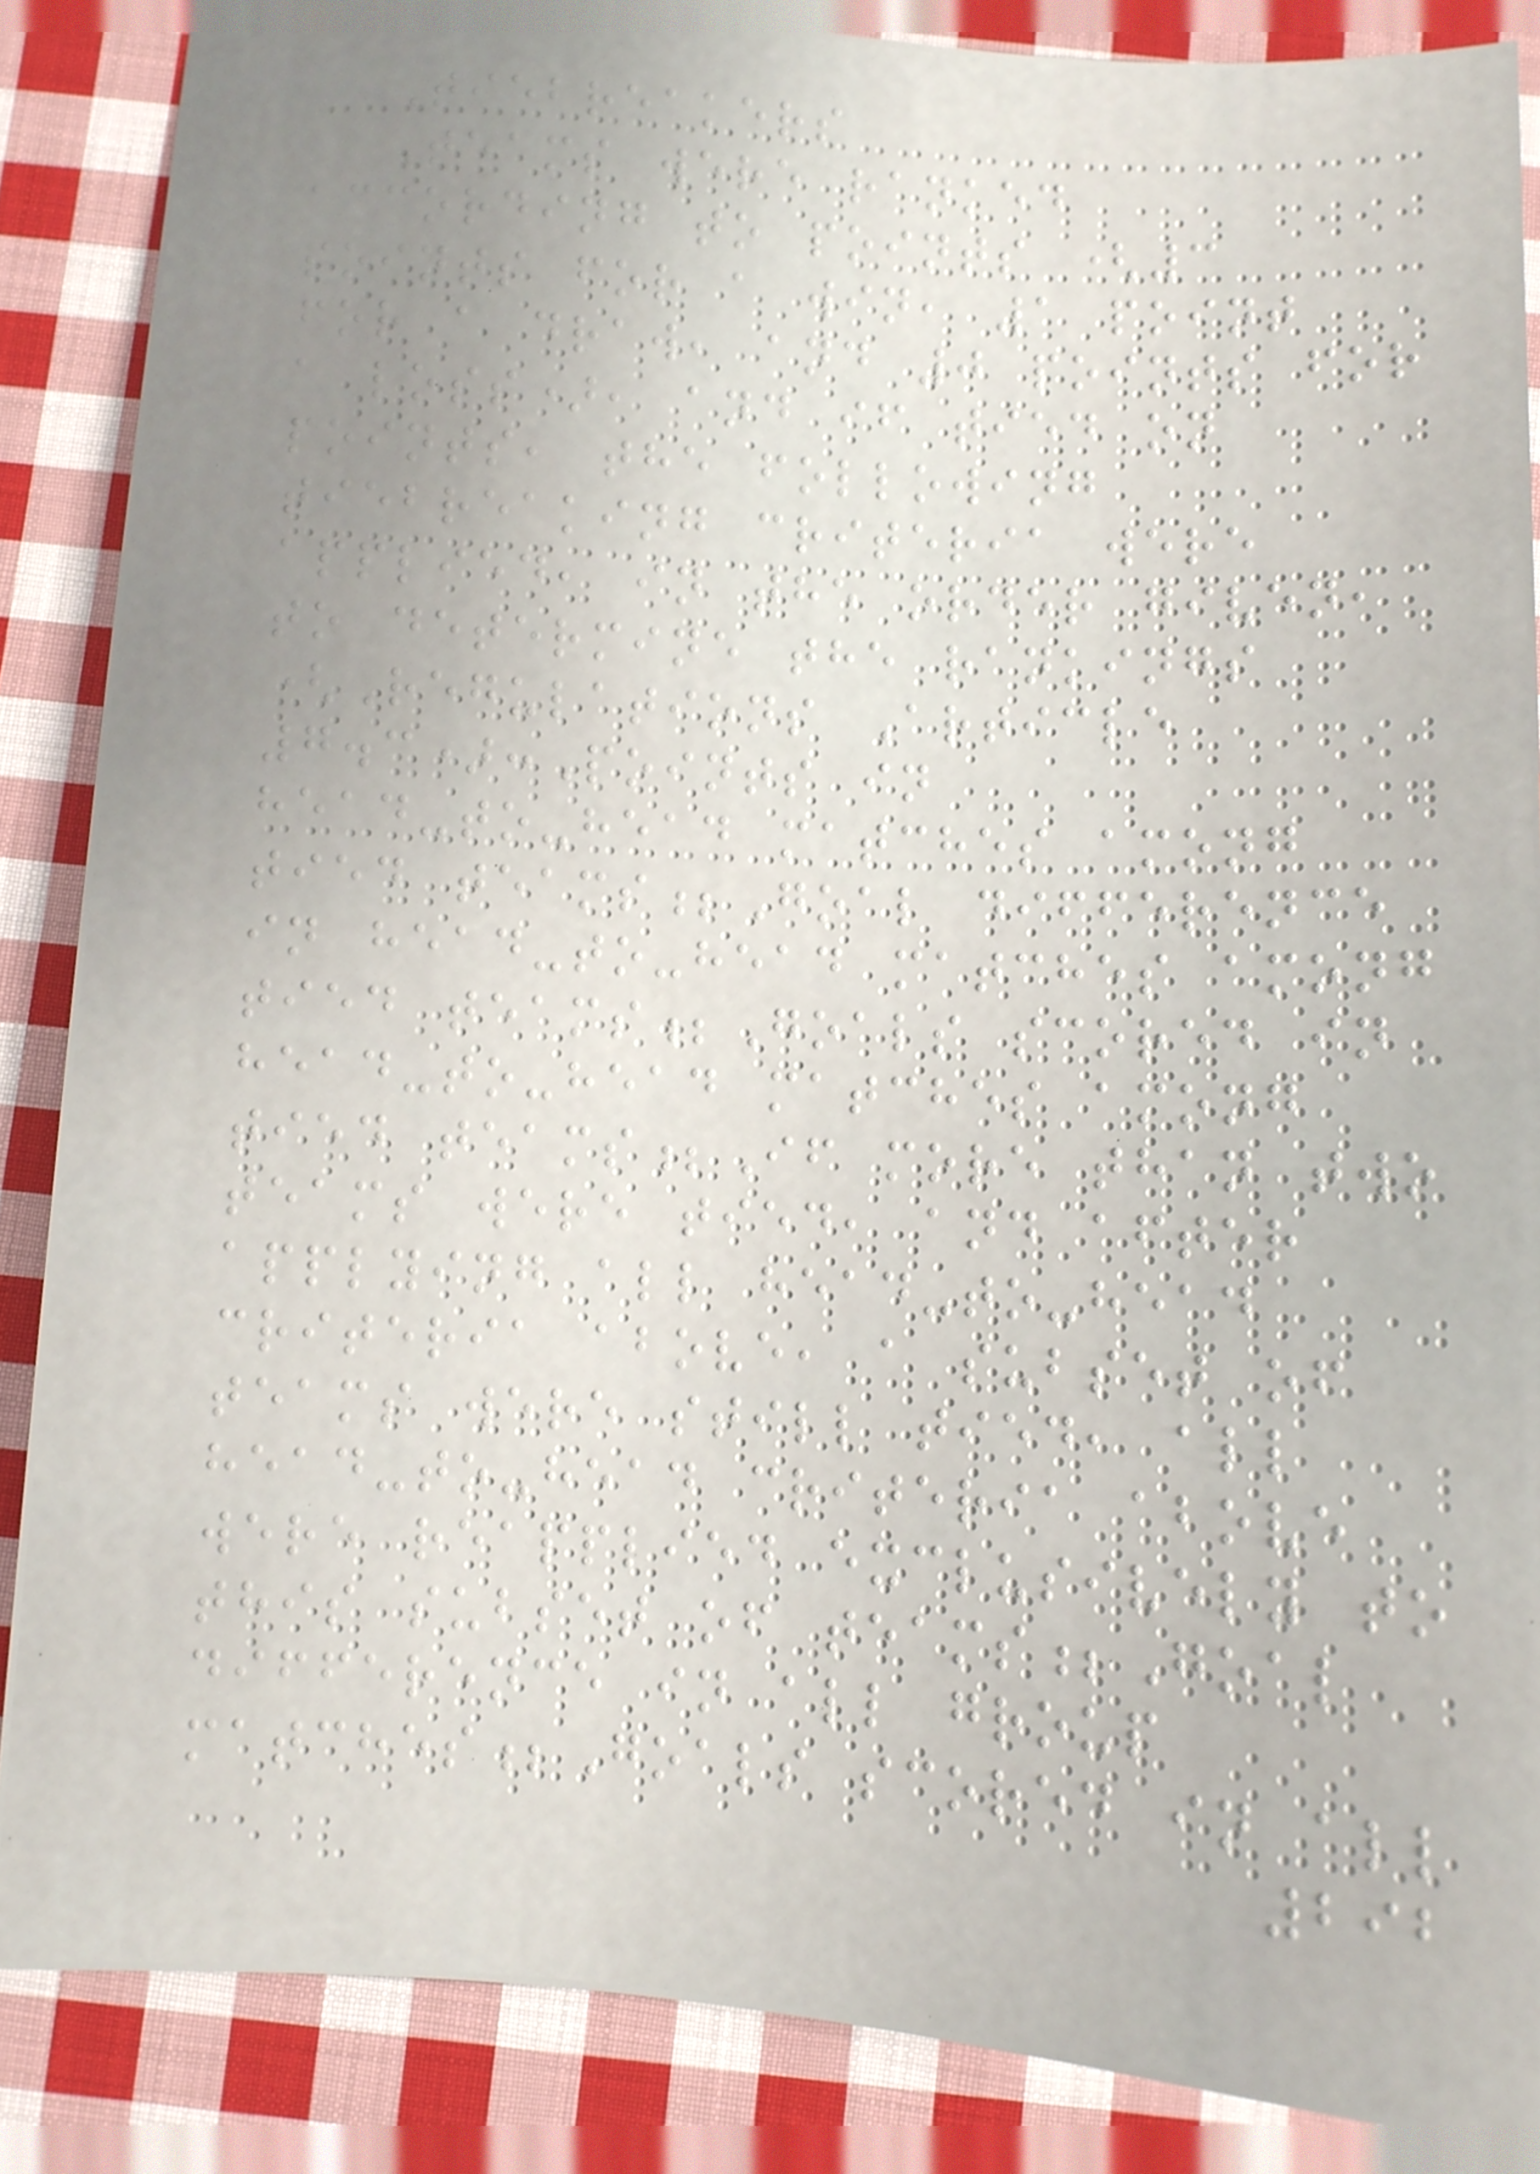Tiebreakers
Teams were ranked
according to points (3
points for a win, 1 point
for a draw, and 0 points for
a loss), and if tied on
points, the following
tiebreaking criteria were
applied, in the order given,
to determine the rankings
(Regulations Article
7.3):Points in
head-to-head matches among
tied teams;Goal difference
in head-to-head matches among
tied teams;Goals scored in
head-to-head matches among
tied teams;If more than two
teams were tied, and after
applying all head-to-head
criteria above, a subset of
teams were still tied, all
head-to-head criteria above
were reapplied exclusively to
this subset of teams;Goal
difference in all group
matches;Goals scored in all
292
